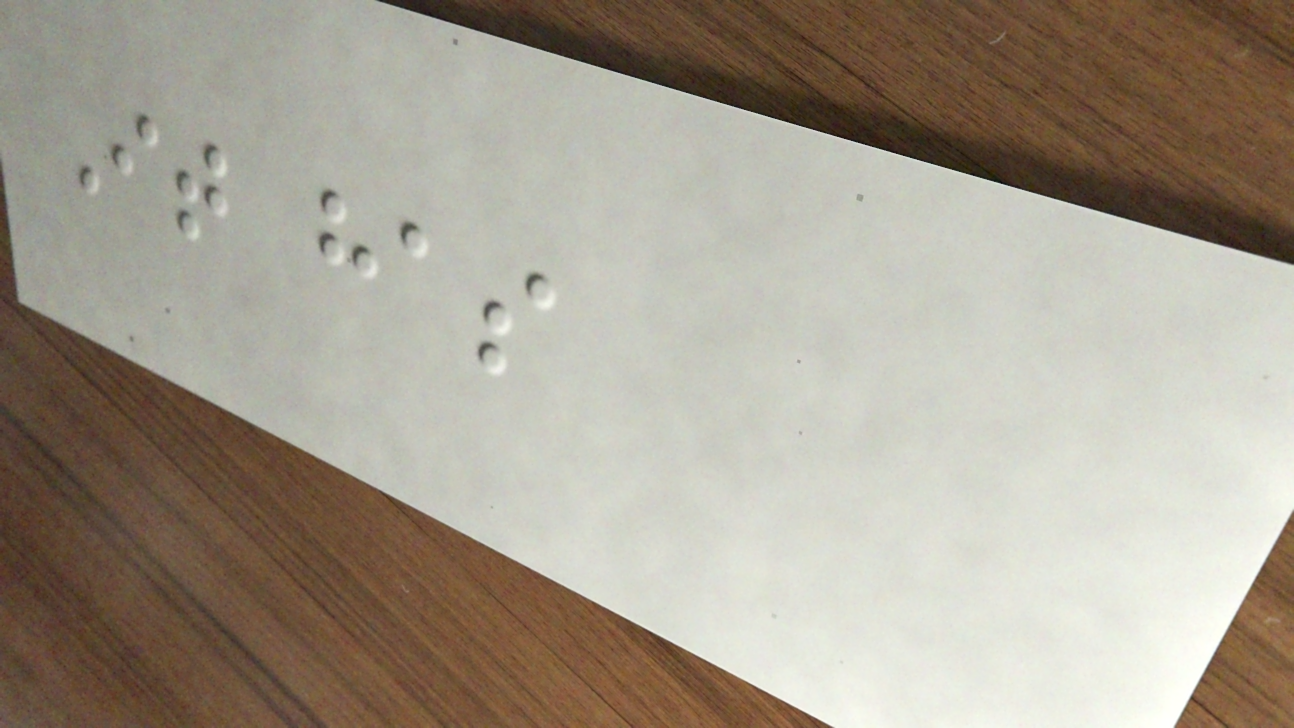It has
